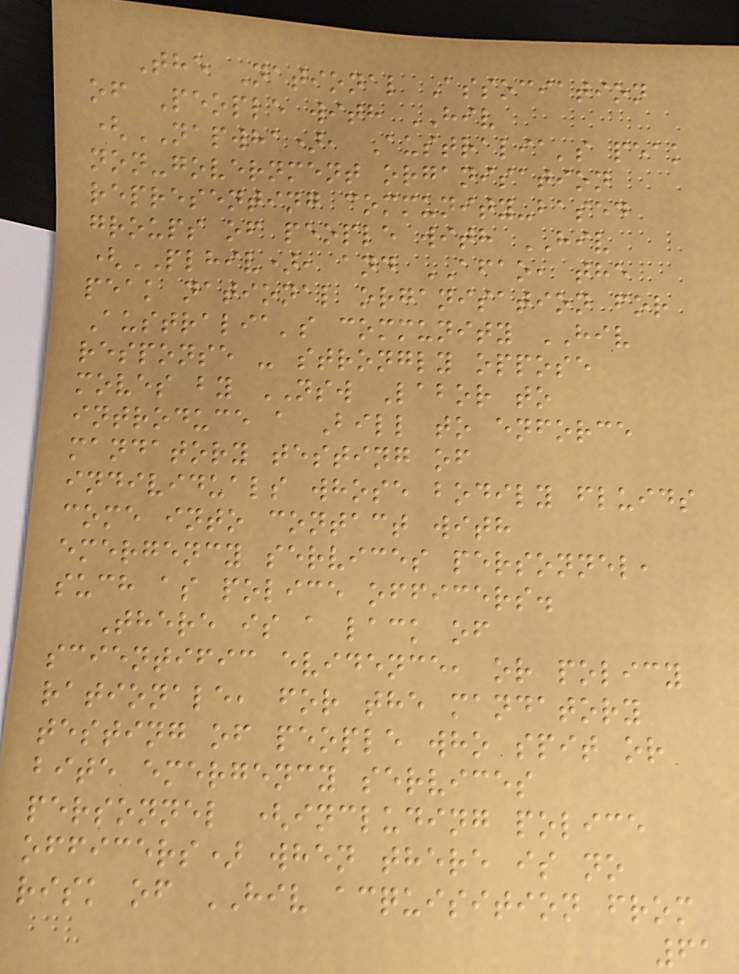The National Association
of People with HIV
(NAPWHA), Australia's peak
non-government organisation
representing community-based
groups of people with HIV
(PLHIV), and AFAO, the
peak national organisation for
Australia's community HIV
response - strongly oppose
moves by NSW Labor to
introduce a Bill to enforce
mandatory testing of
individuals whose bodily fluids
come into contact with
emergency services personnel,
such as police officers.
There is a lack of
scientific evidence, or policy
rationale, for the mandatory
testing of people who spit or
bite emergency services
personnel (including police
officers) when there is no
risk of HIV acquisition from
61
